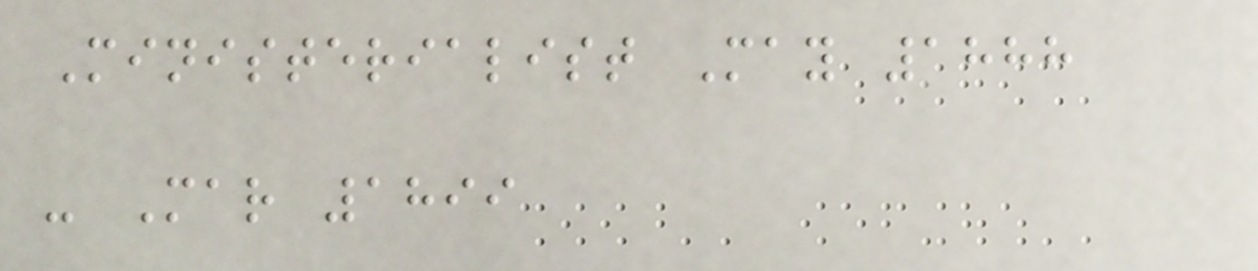Ministerialist May 1888
- Mar 1899
